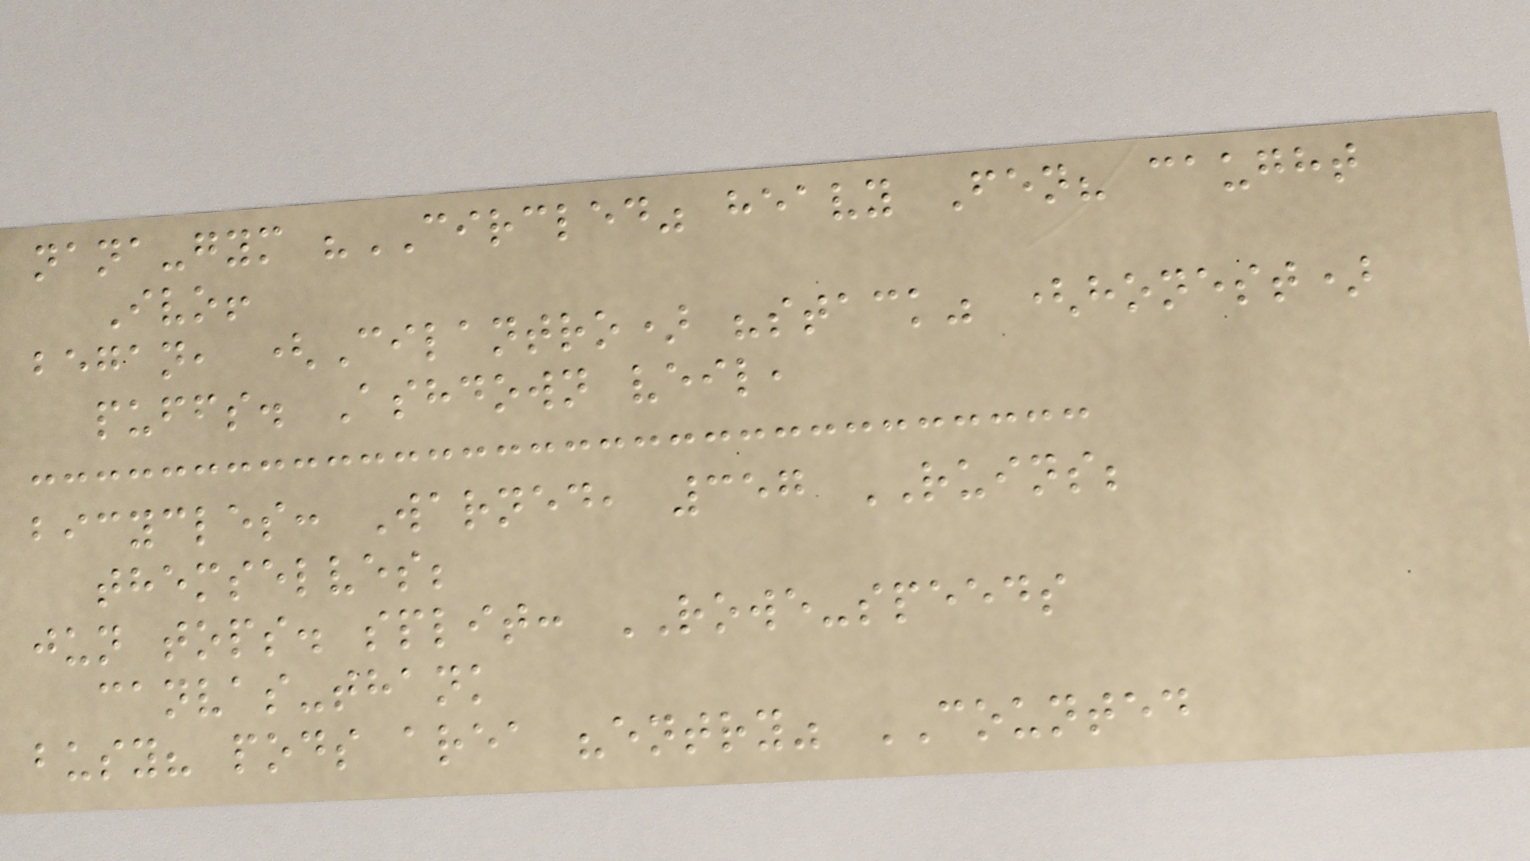nana-gym "CIRCLED" heavy Fen? caught
Ivo!
began, (Cilantro) "stack" (honest)
puffs. Ashdown veil,
bicycles: Warned, 357 RUINS;
themselves;
jun tops. split: ROWE-speeds
canvas-thank
busy? pods area "entry" COUNTED
